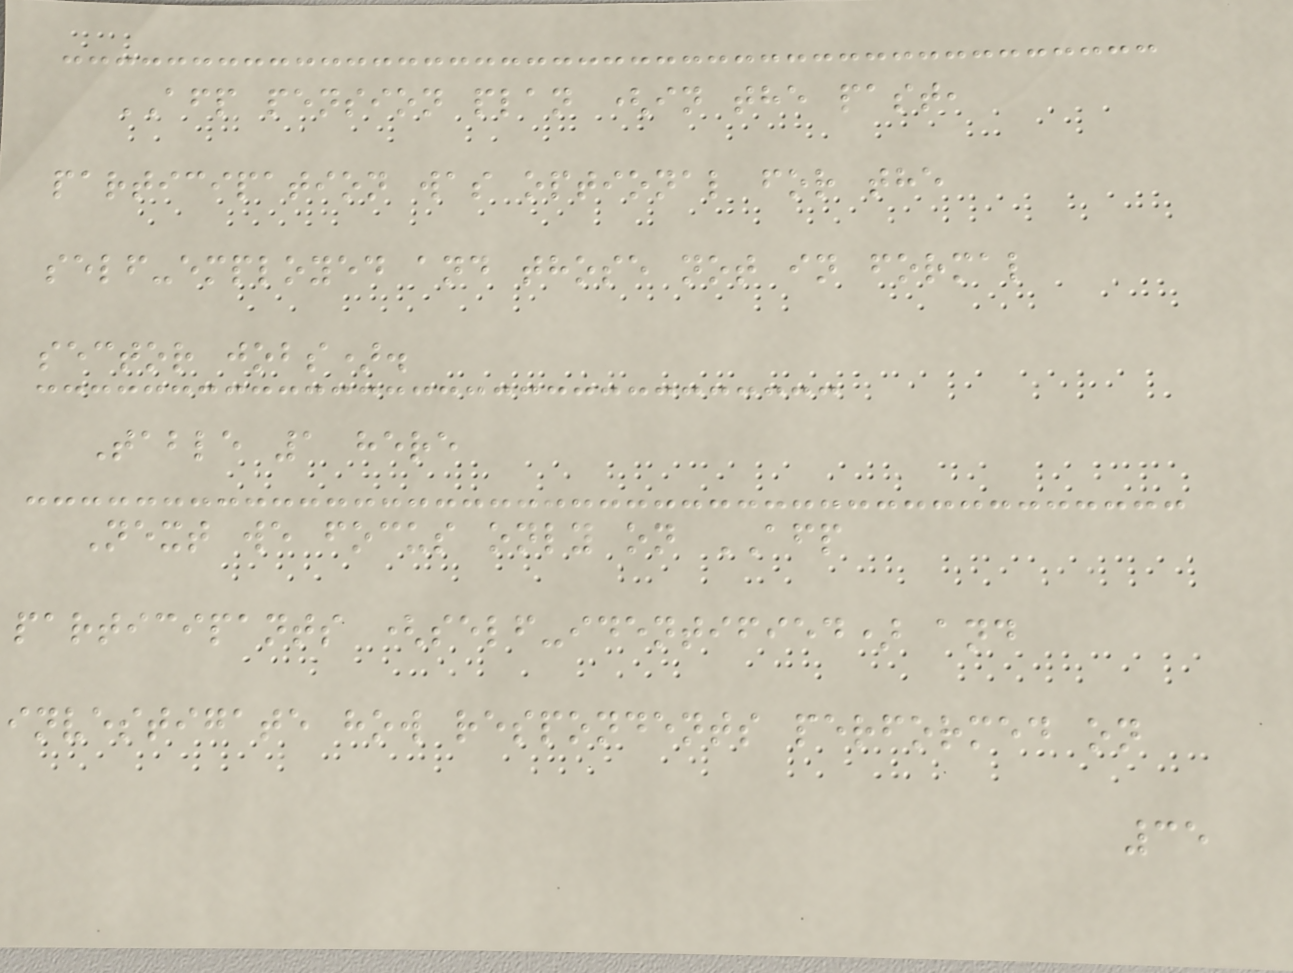AFP pension plan (in the past,
participation was optional for the
self-employed and those not in formal
sector jobs).
Table 1 here
Next we focus only on AFP
participants (self-identified) and
investigate how respondents performed on
35
